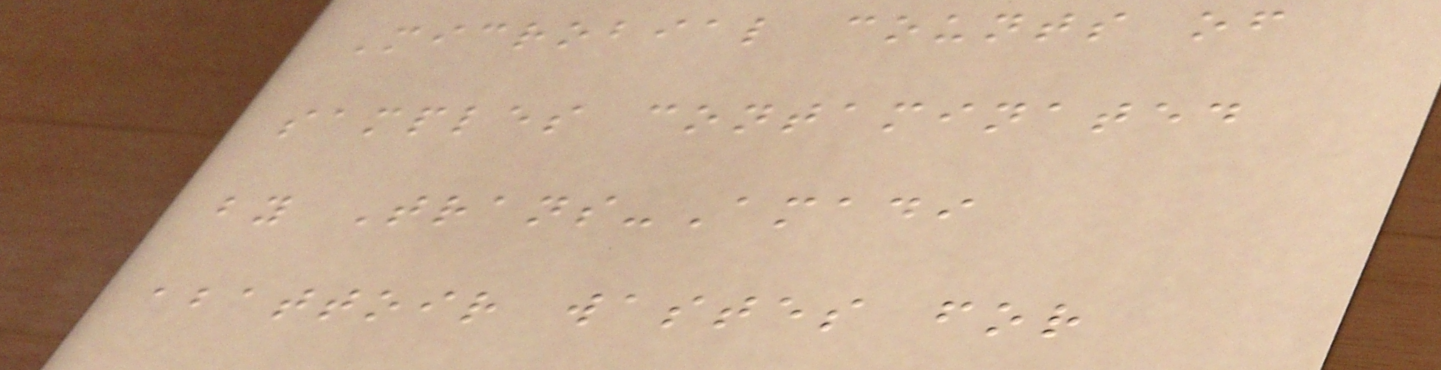Microbial counts of
samples contaminated
by Trans-Amadi
abattoir wastes for
